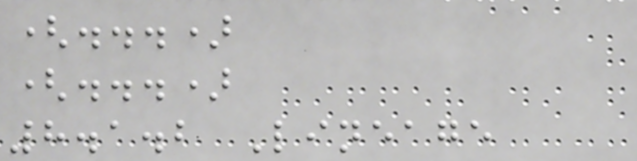(...)
(...)
8.1.2 Lineage
